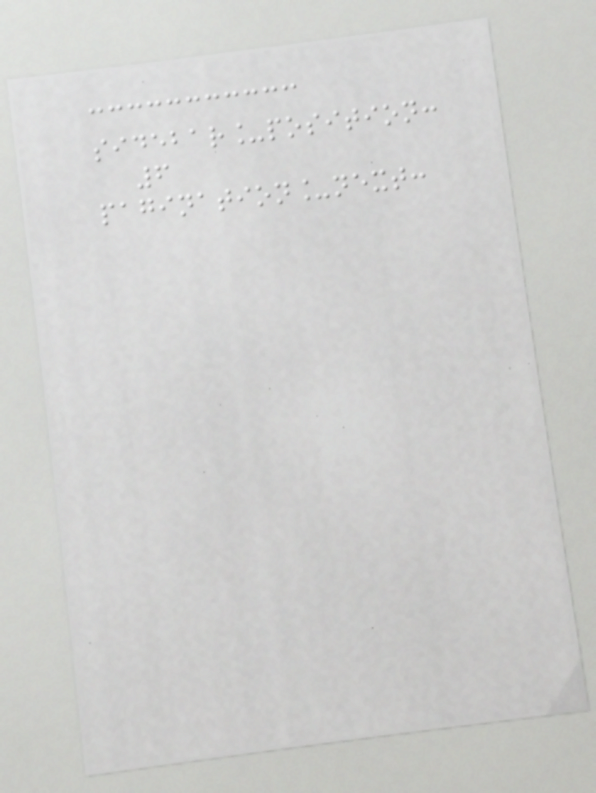sidebar_position:
6
pagination_next:
